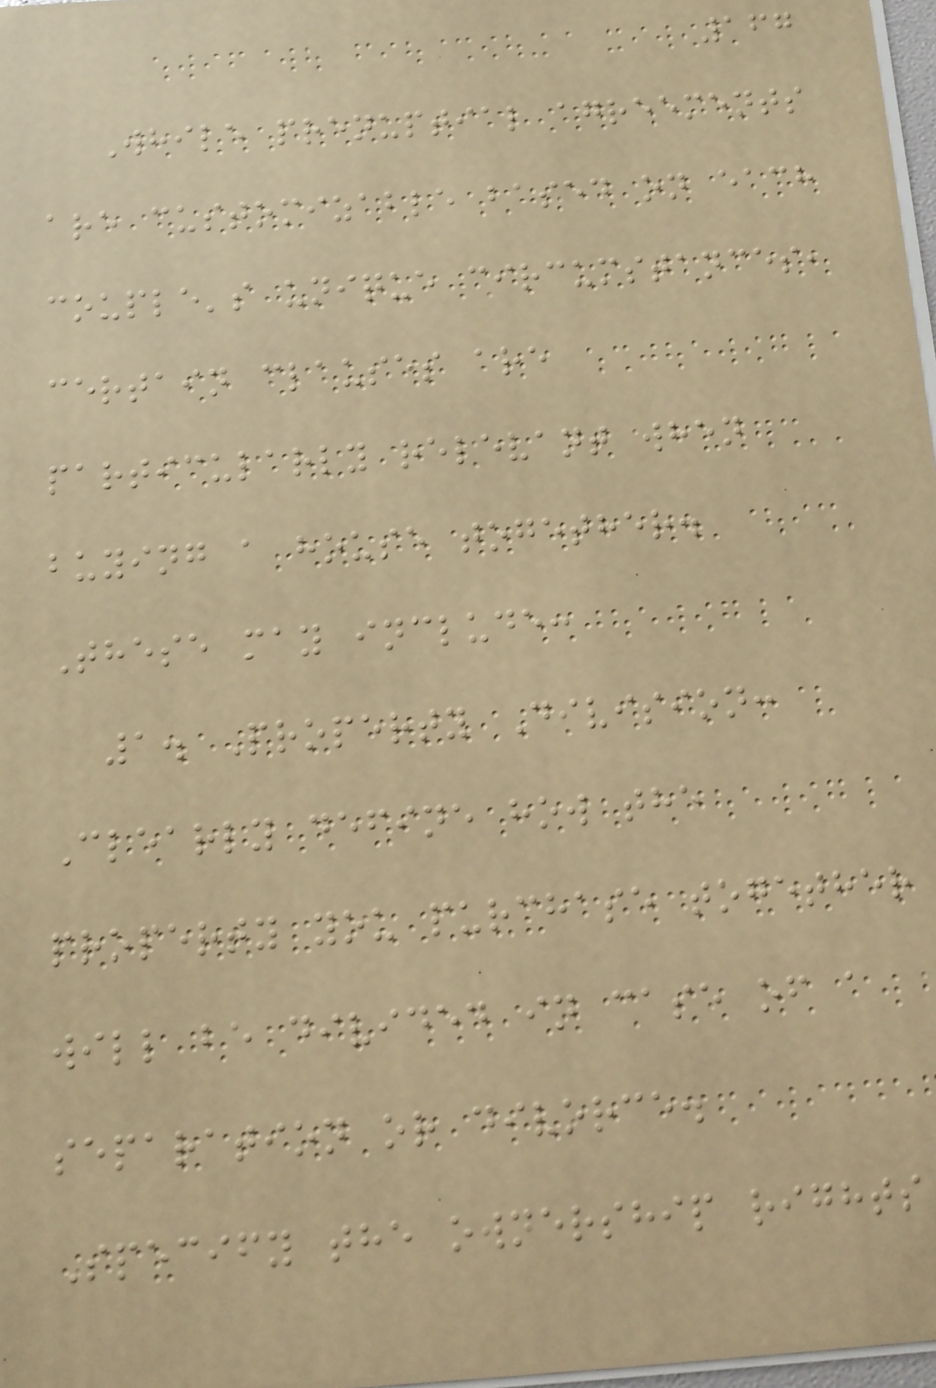167
While prenuptial agreements
are customizable based on each
couple's unique circumstances,
certain clauses are
particularly relevant when
buying a house together.
These may include:
1. Property Division:
Clearly define how the
property you purchase together
will be divided in case of a
separation or divorce.
Specify the ownership rights
